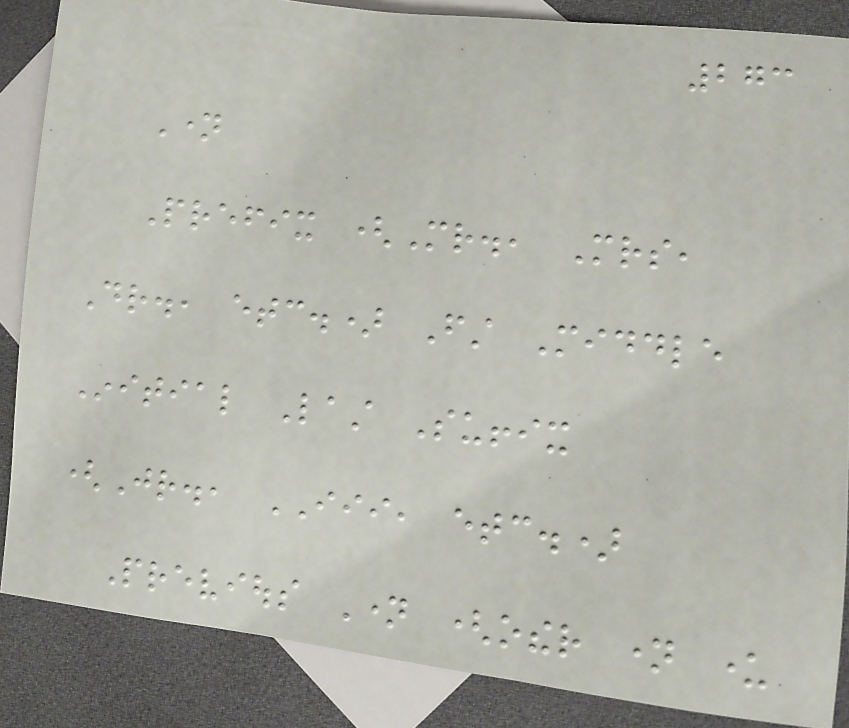273
Name
Prefix (Mr., Mrs,
Dr., etc.) First Middle
Initial Last Suffix
(Jr., III, etc.)
Previous Name (other name under
